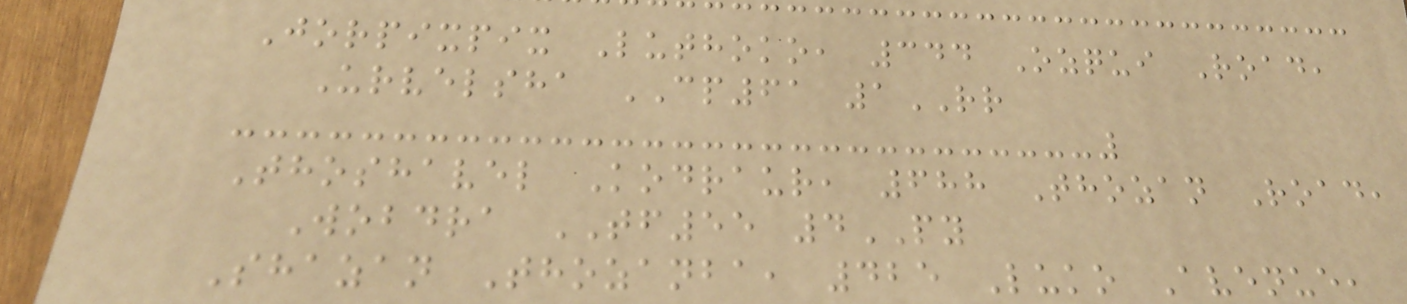Jorpixpix Luthoko, 344 Ozqui Road,
Urvelsha CP61 1RR
Thoshavel Kodraur, 688 Thozan Road,
Wobdra TF55 4PY
Shazan Thozanba, 425 Luko Avenue,
